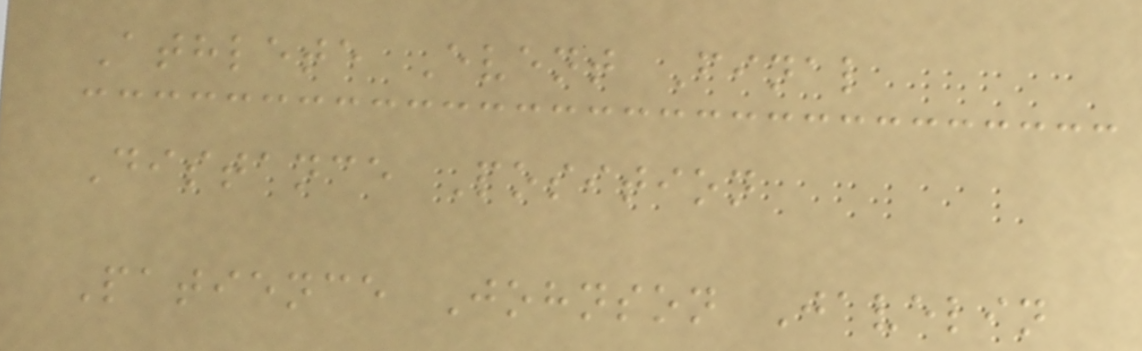Athlete Event Final
Distance Position
Patience Johnson Javelin
